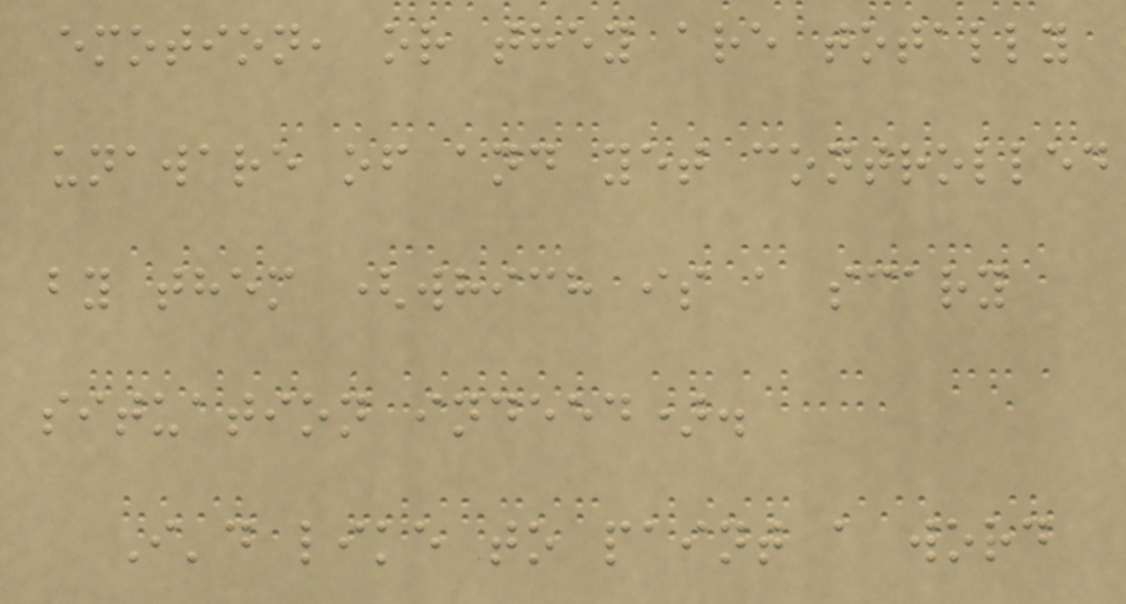emotion, or they are totally
unaware of and yet controlled
by them (which is a scary
situation indeed).
I'd like to paint a word
